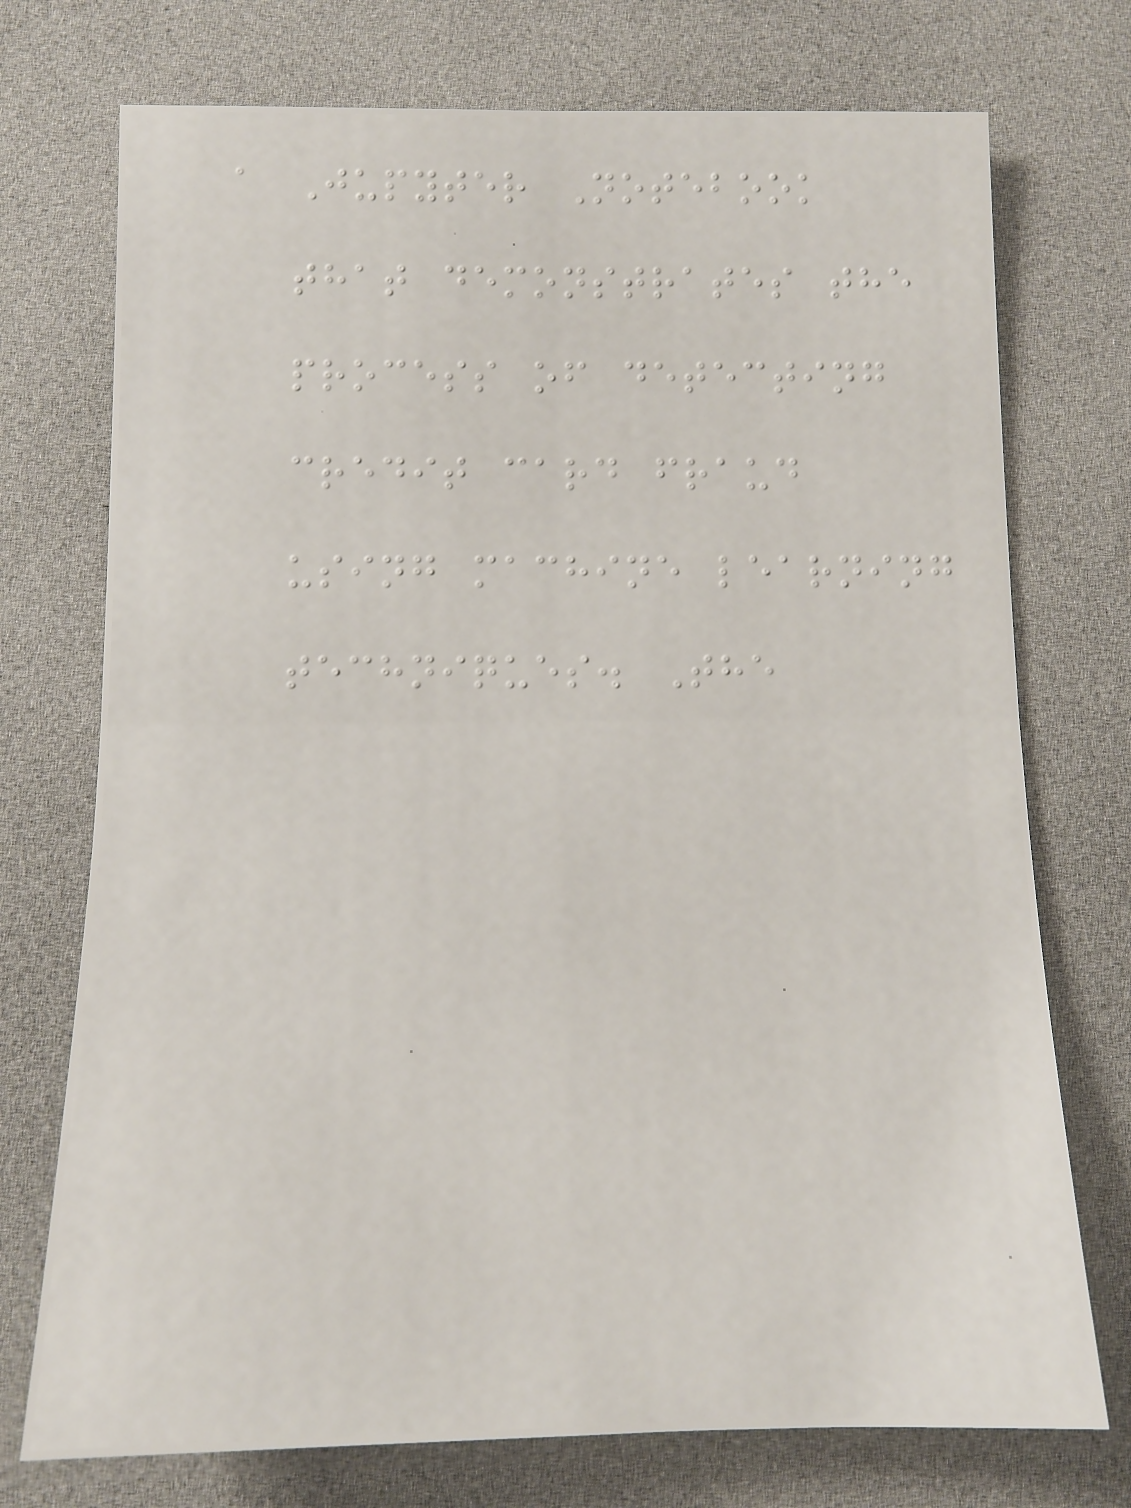a Jupyter Notebook
that demonstrates the
process of detecting
credit card fraud
using machine learning
techniques. The
